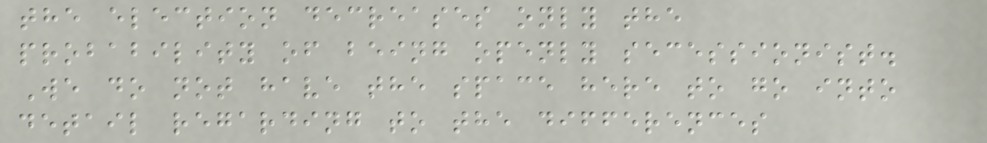the election decreases only the
probability of being openly secessionist.
We do not have the space here to go into
detail regarding to the differences
